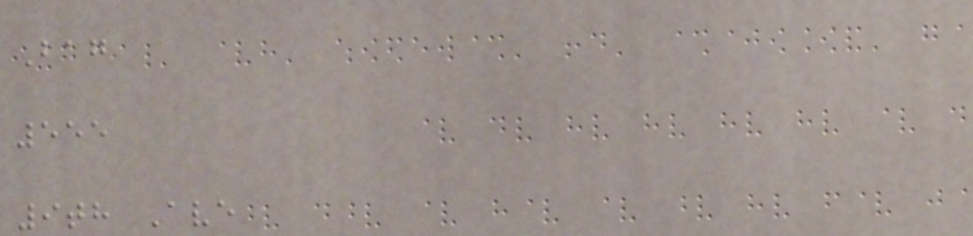Bag
555
9th Ave
